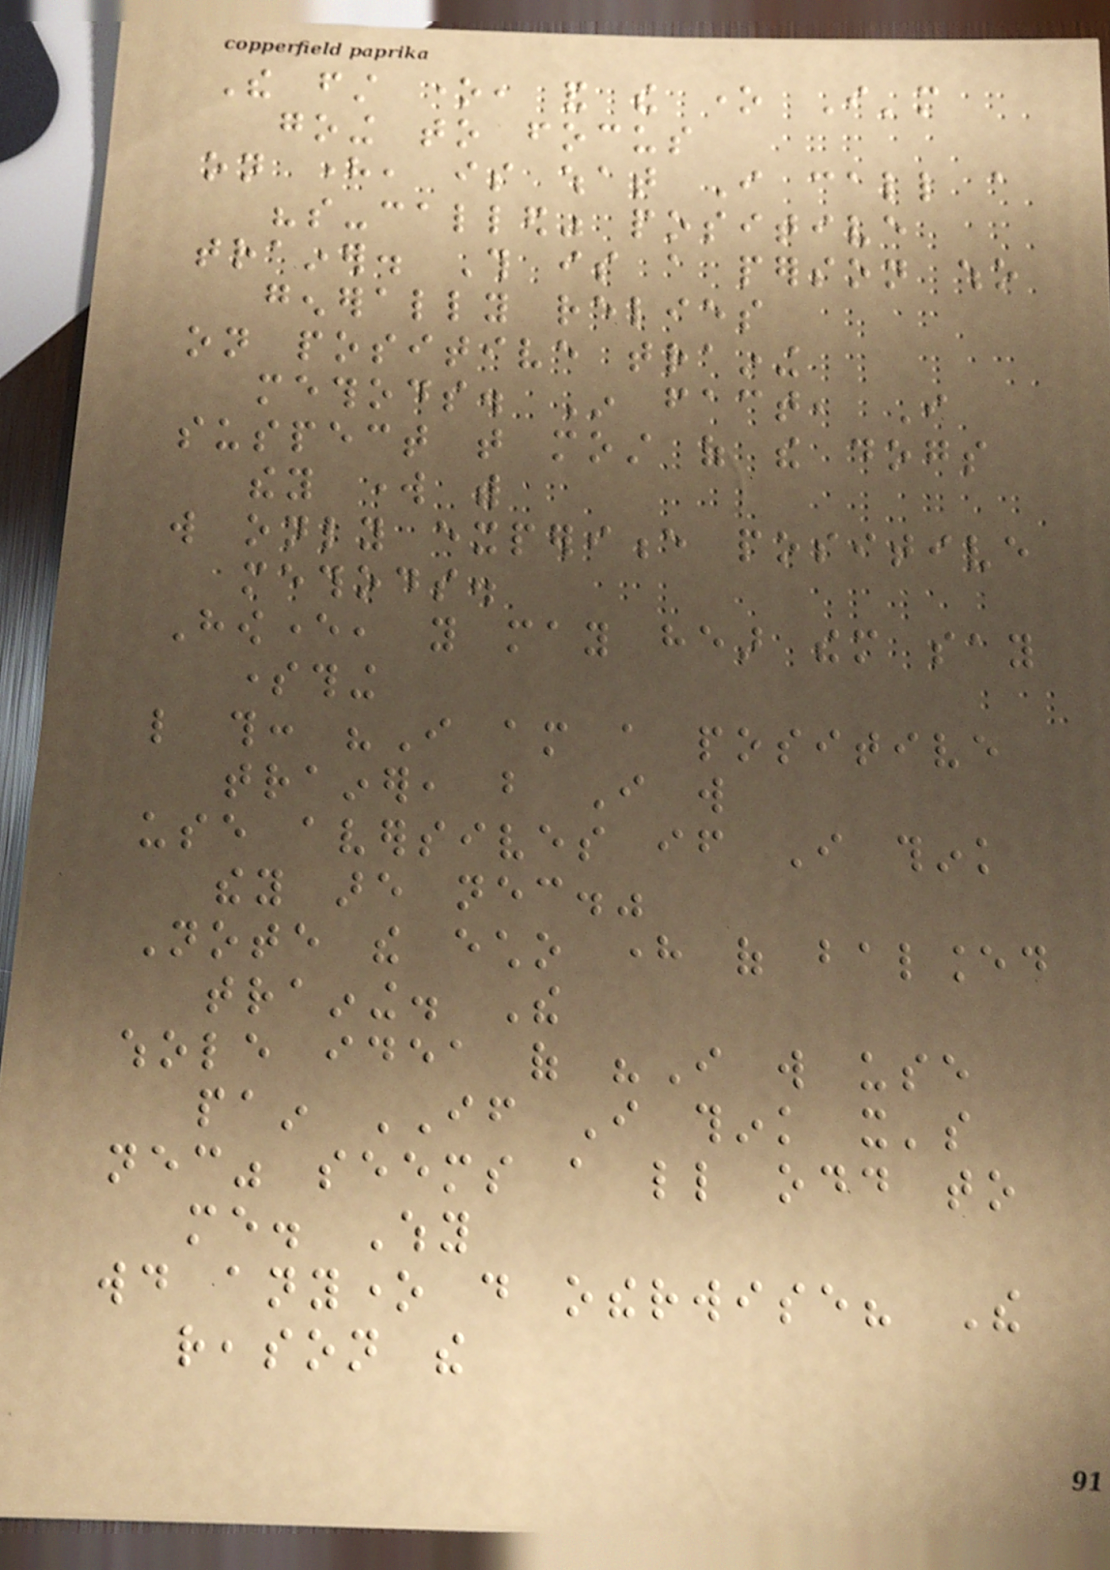The first one, and the one I'm
going to focus
on here, is what I call a
"so-called" positive
trainer. This is a person who
generally relies
on positive training
methods. In fact, I
suspect that most of the dogs
they work with
will only experience positive
methods.
However, you may hear them say
something
like this: "I am a positive
trainer, but I will
use aversives if I think
they are necessary."
Note the echo here of balanced
training. The
whole idea of "I will use
pain IF I think it's
necessary" seems a little odd to
me. Why
would anyone do otherwise? The
reason the
